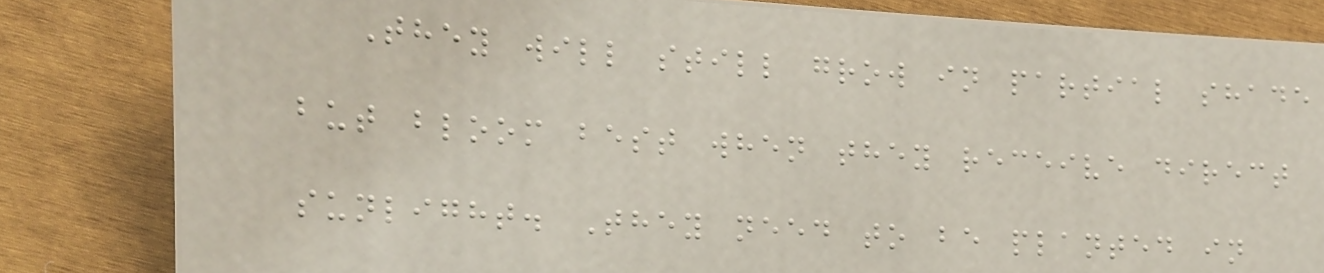They will still grow in partial shade
but bloom best when they receive direct
sunlight. They need to be planted in
